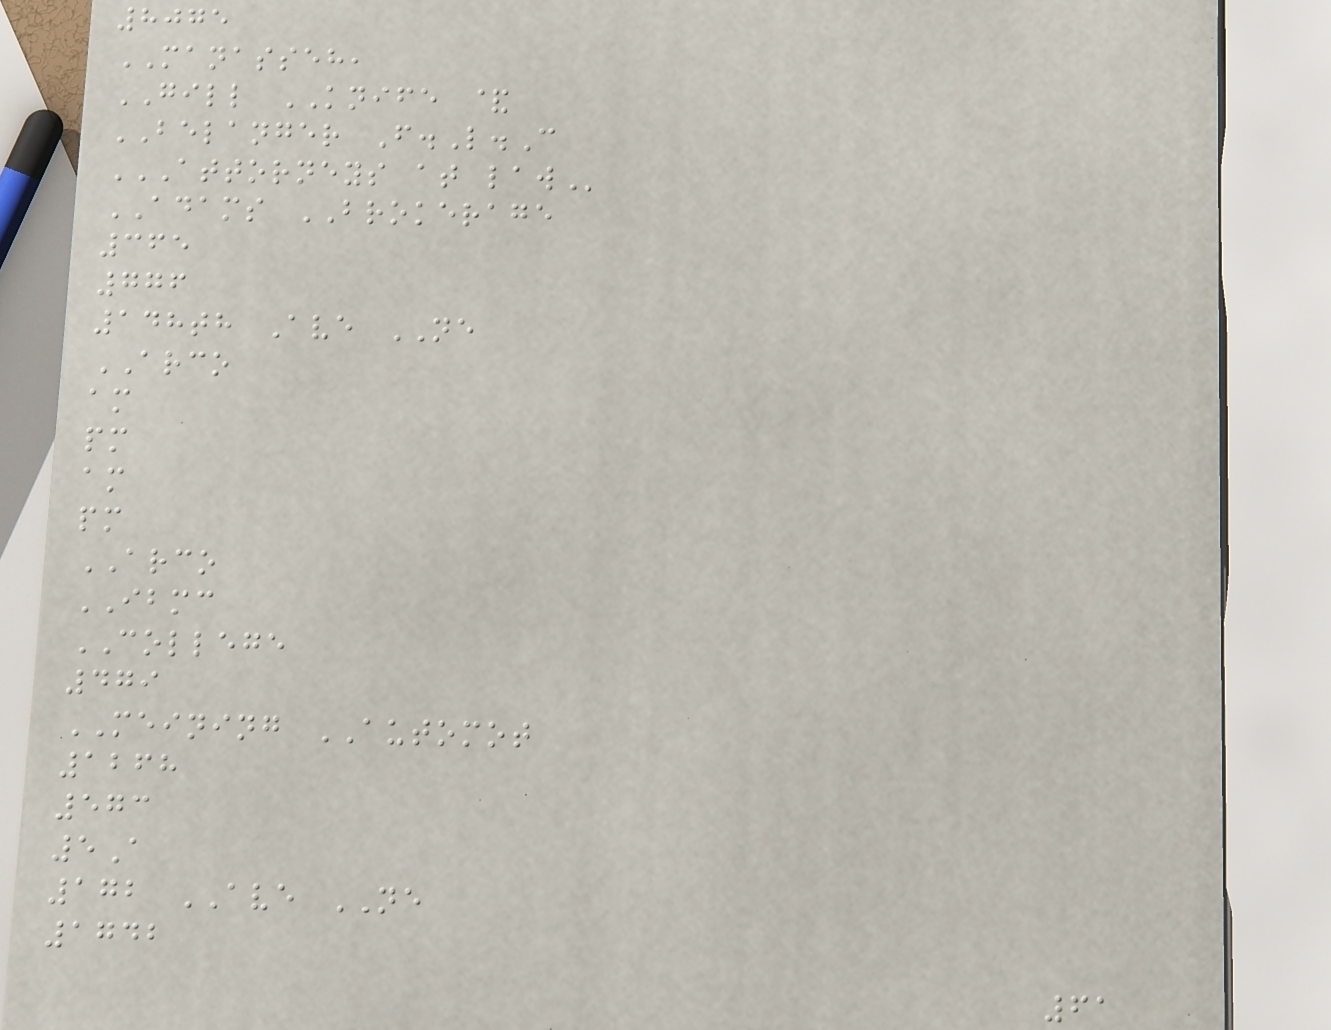8075
MANASSEH,
GILL KNIFE &
BELANGER F.L.C
ATTORNEYS AT LAW
ADAMS BROKERAGE
365
776
148th Ave NE
ARCO
am
pm
am
pm
ARCO
IBMC
COLLEGE
479
MEINING AUTOMOT
1268
573
5A
172 AVE NE
1742
61
